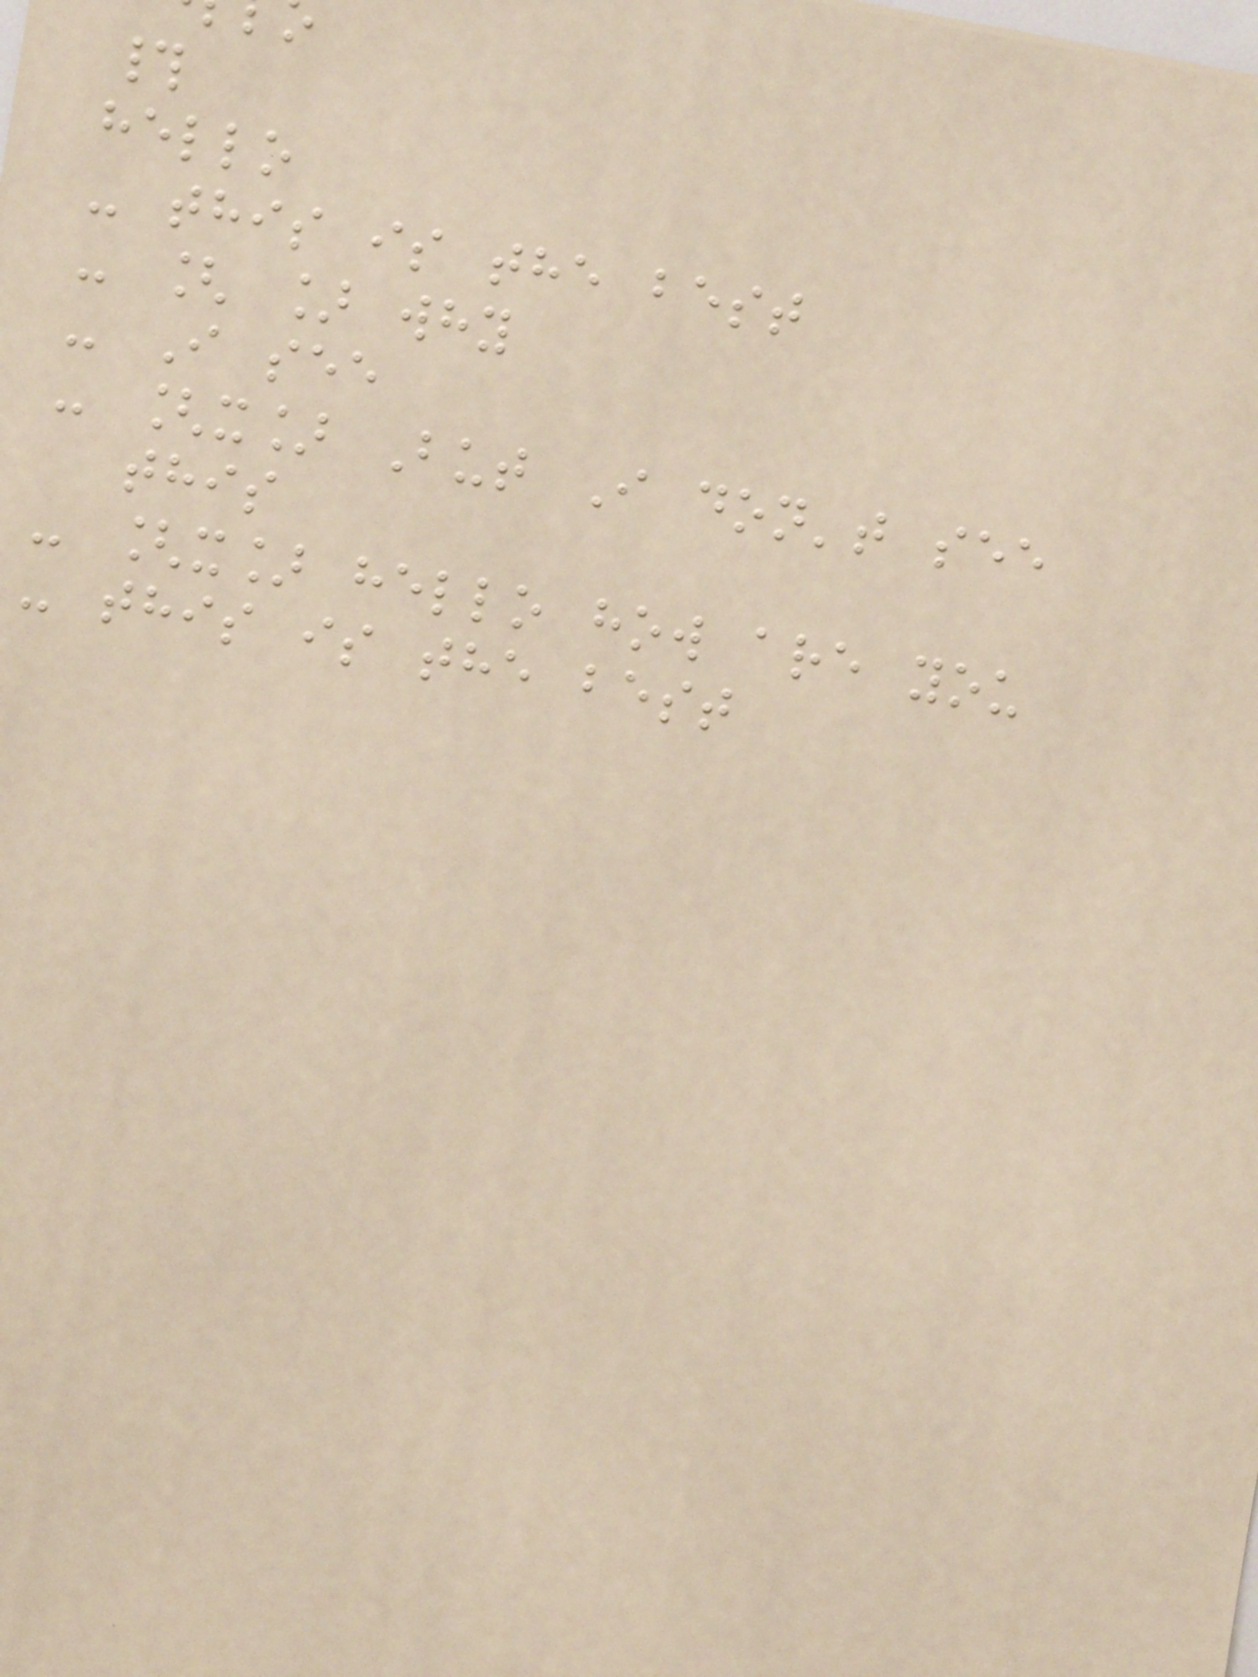#
hello
- this is the best
- [ ] why
- I see
- [x] But I don't see
this
- [x] hello how are you
- this is the best
